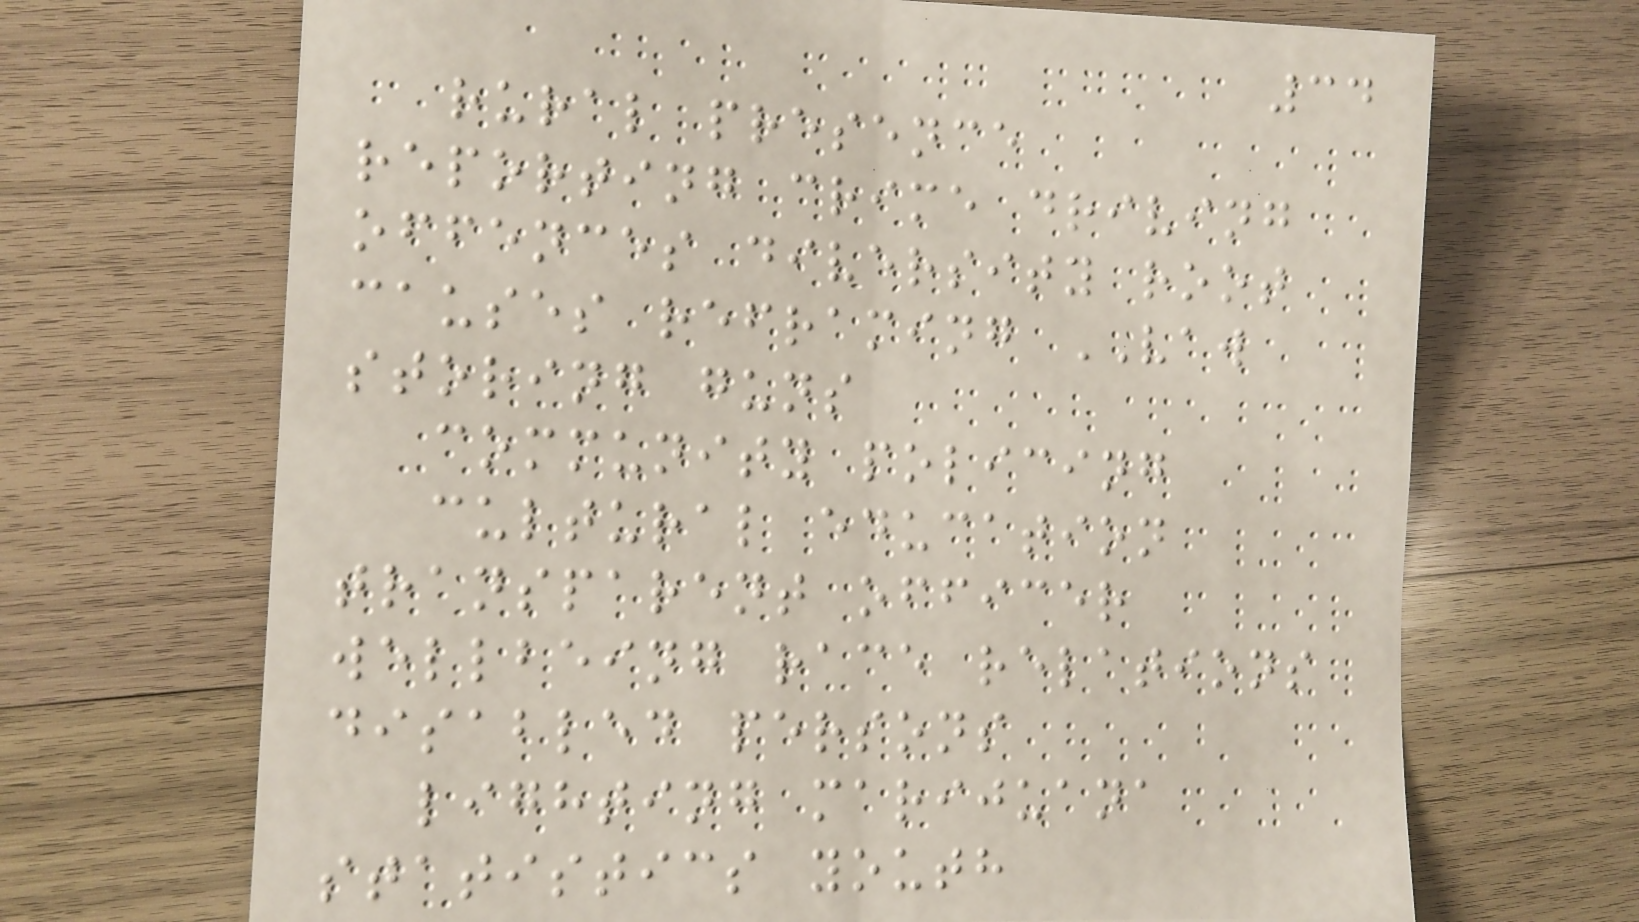34
rural presence
reporting crime driving
offences diversity root
causes reframing VAW
storing guns
community policing
cultural education
transparent officer
wellbeing race relations
disabled persons
lighting marijuana
statistics youth
